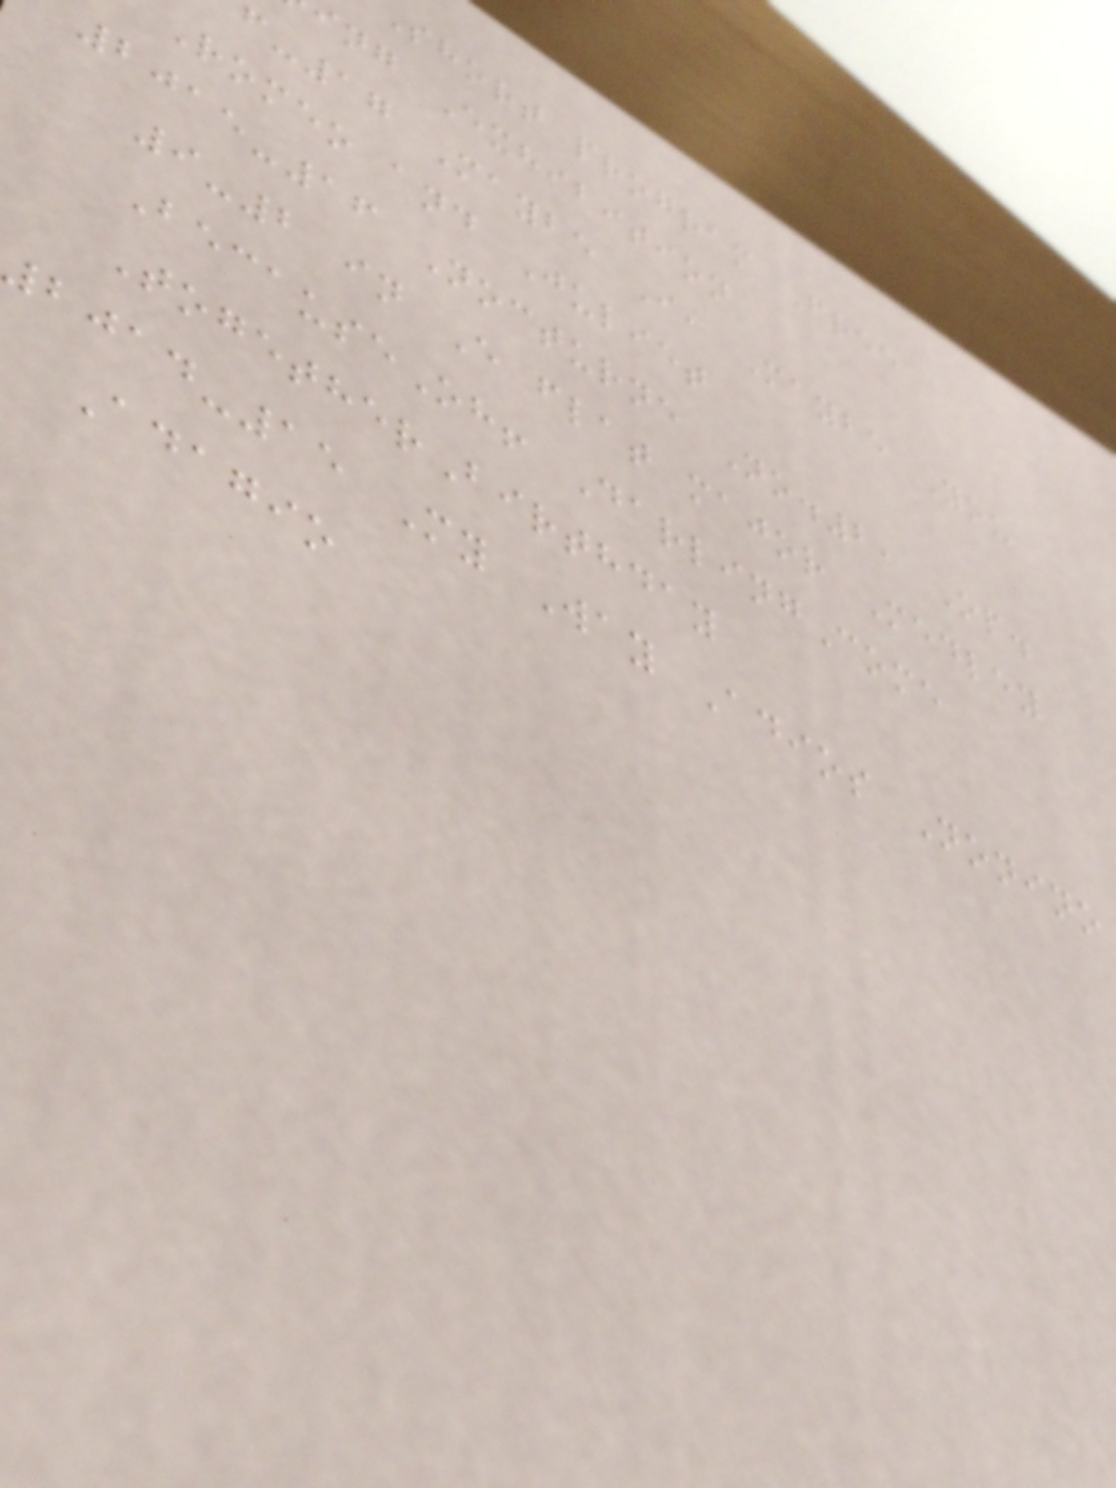short program Free
ing Exhibition
-17 Maybe I, Maybe You
Romeo and Juliet
2015-16 Nocturne No.2, Op.
9-2 in E flat major Medley
BecauseOh! DarlingCome
TogetherBirthday
-15 My Way Adios Nonino
Adagio
